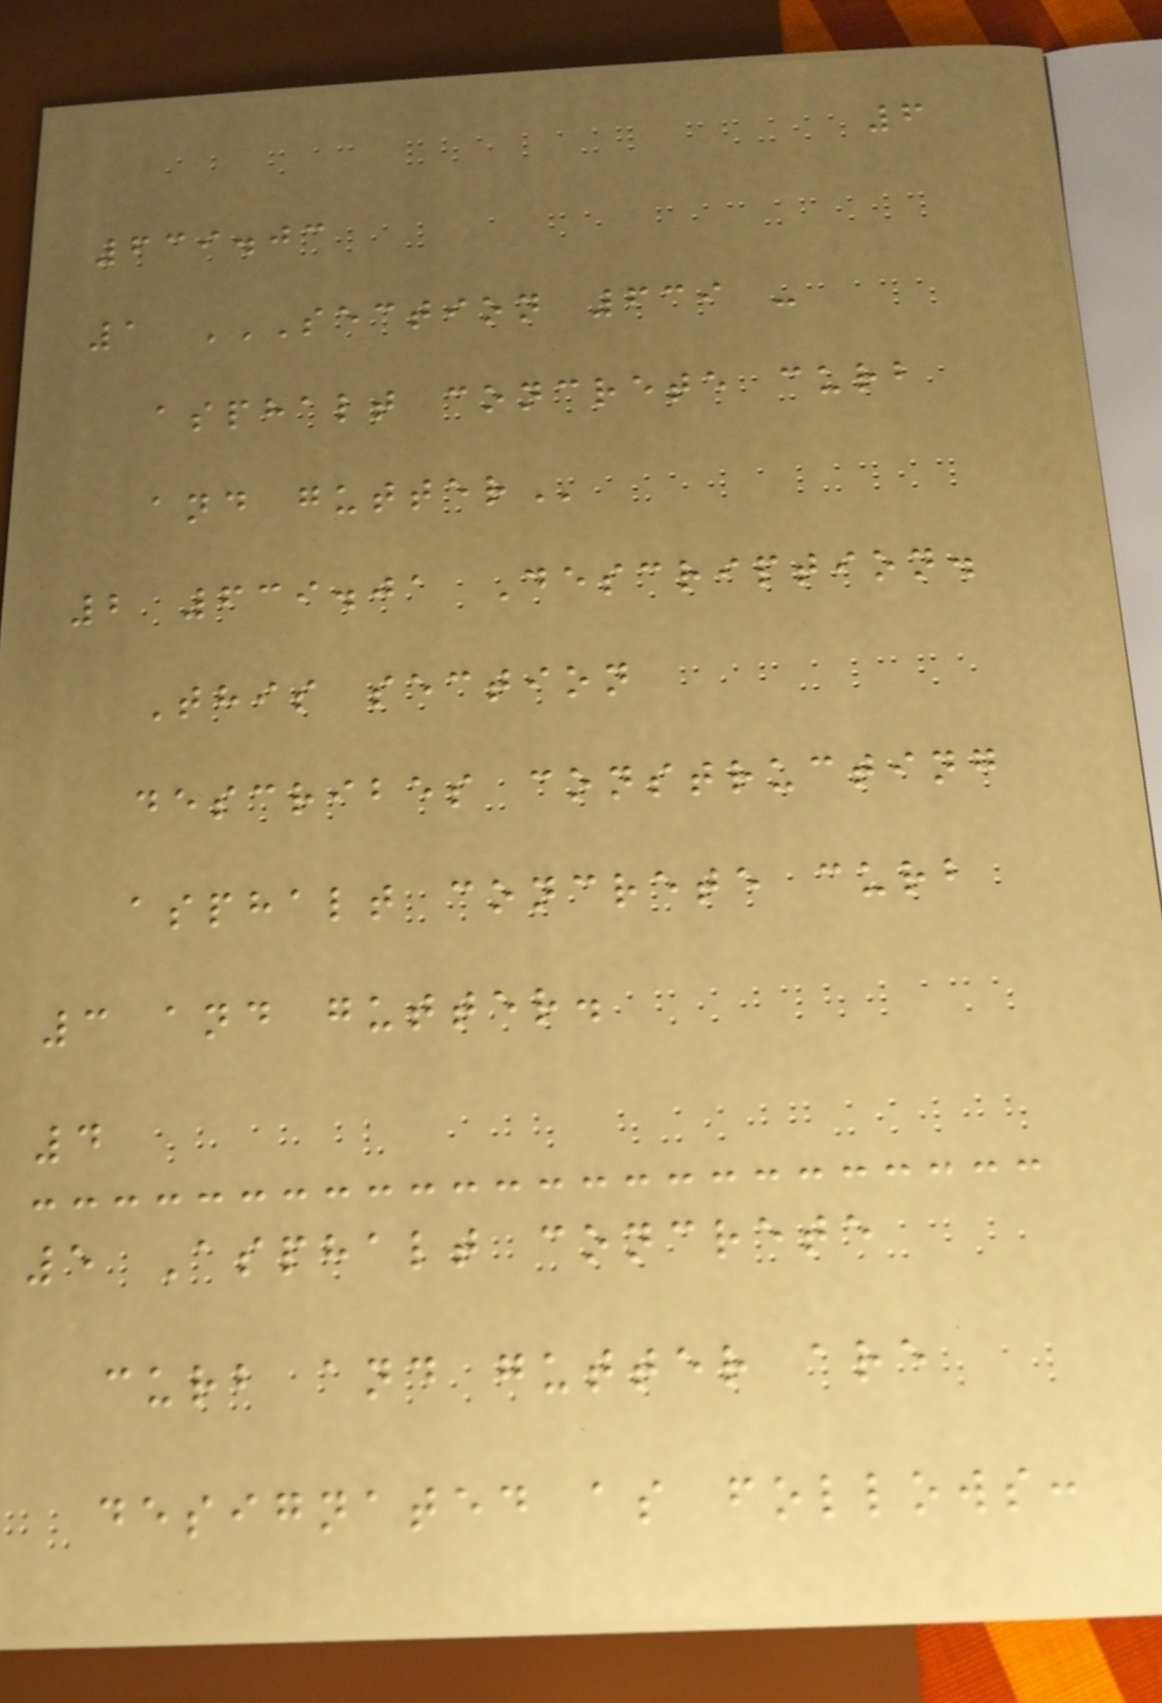6
639.03
1 SECTION 639 -
ASPHALT CONCRETE CURB
AND GUTTER
2 639.01 Description.
This section
describes constructing
asphalt concrete curb
3 and gutter.
4
5 Asphalt concrete
curb and gutter are
designated as follows:
